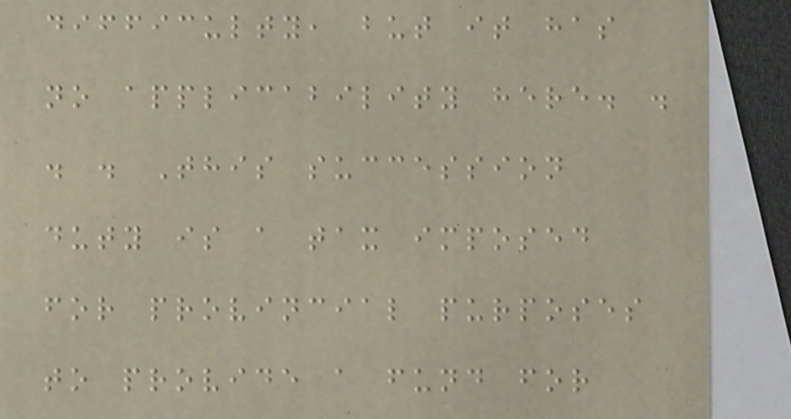difficulty, but it has
no applicability here. .
. . This succession
duty is a tax imposed
for provincial purposes
to provide a fund for
